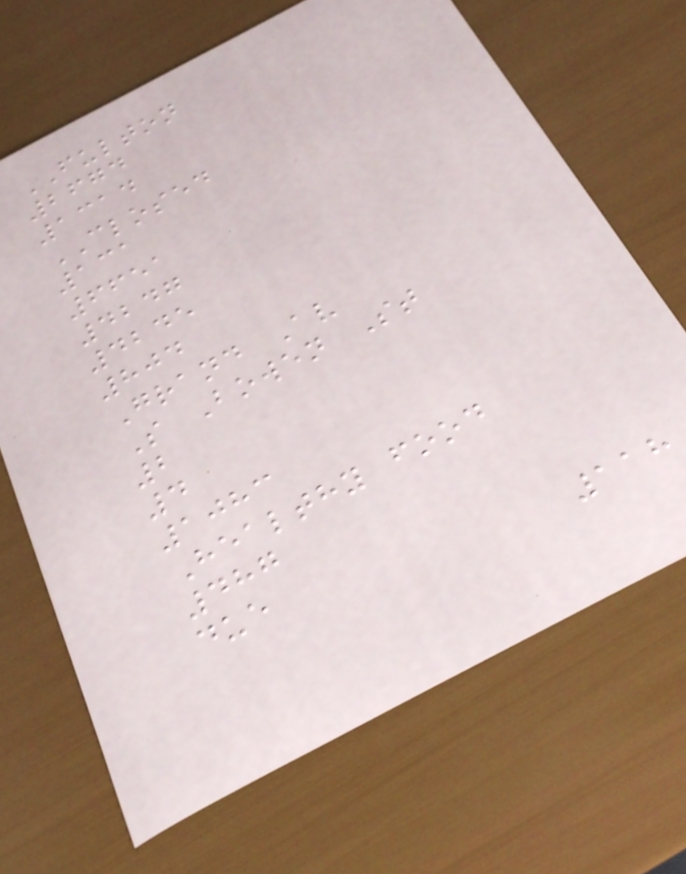FULTON
2674
1314
CLOSED
131
6651
4247
4245
804
Grand Av
S Bowen St
2
4
1083
Healthy food
487
due
118
